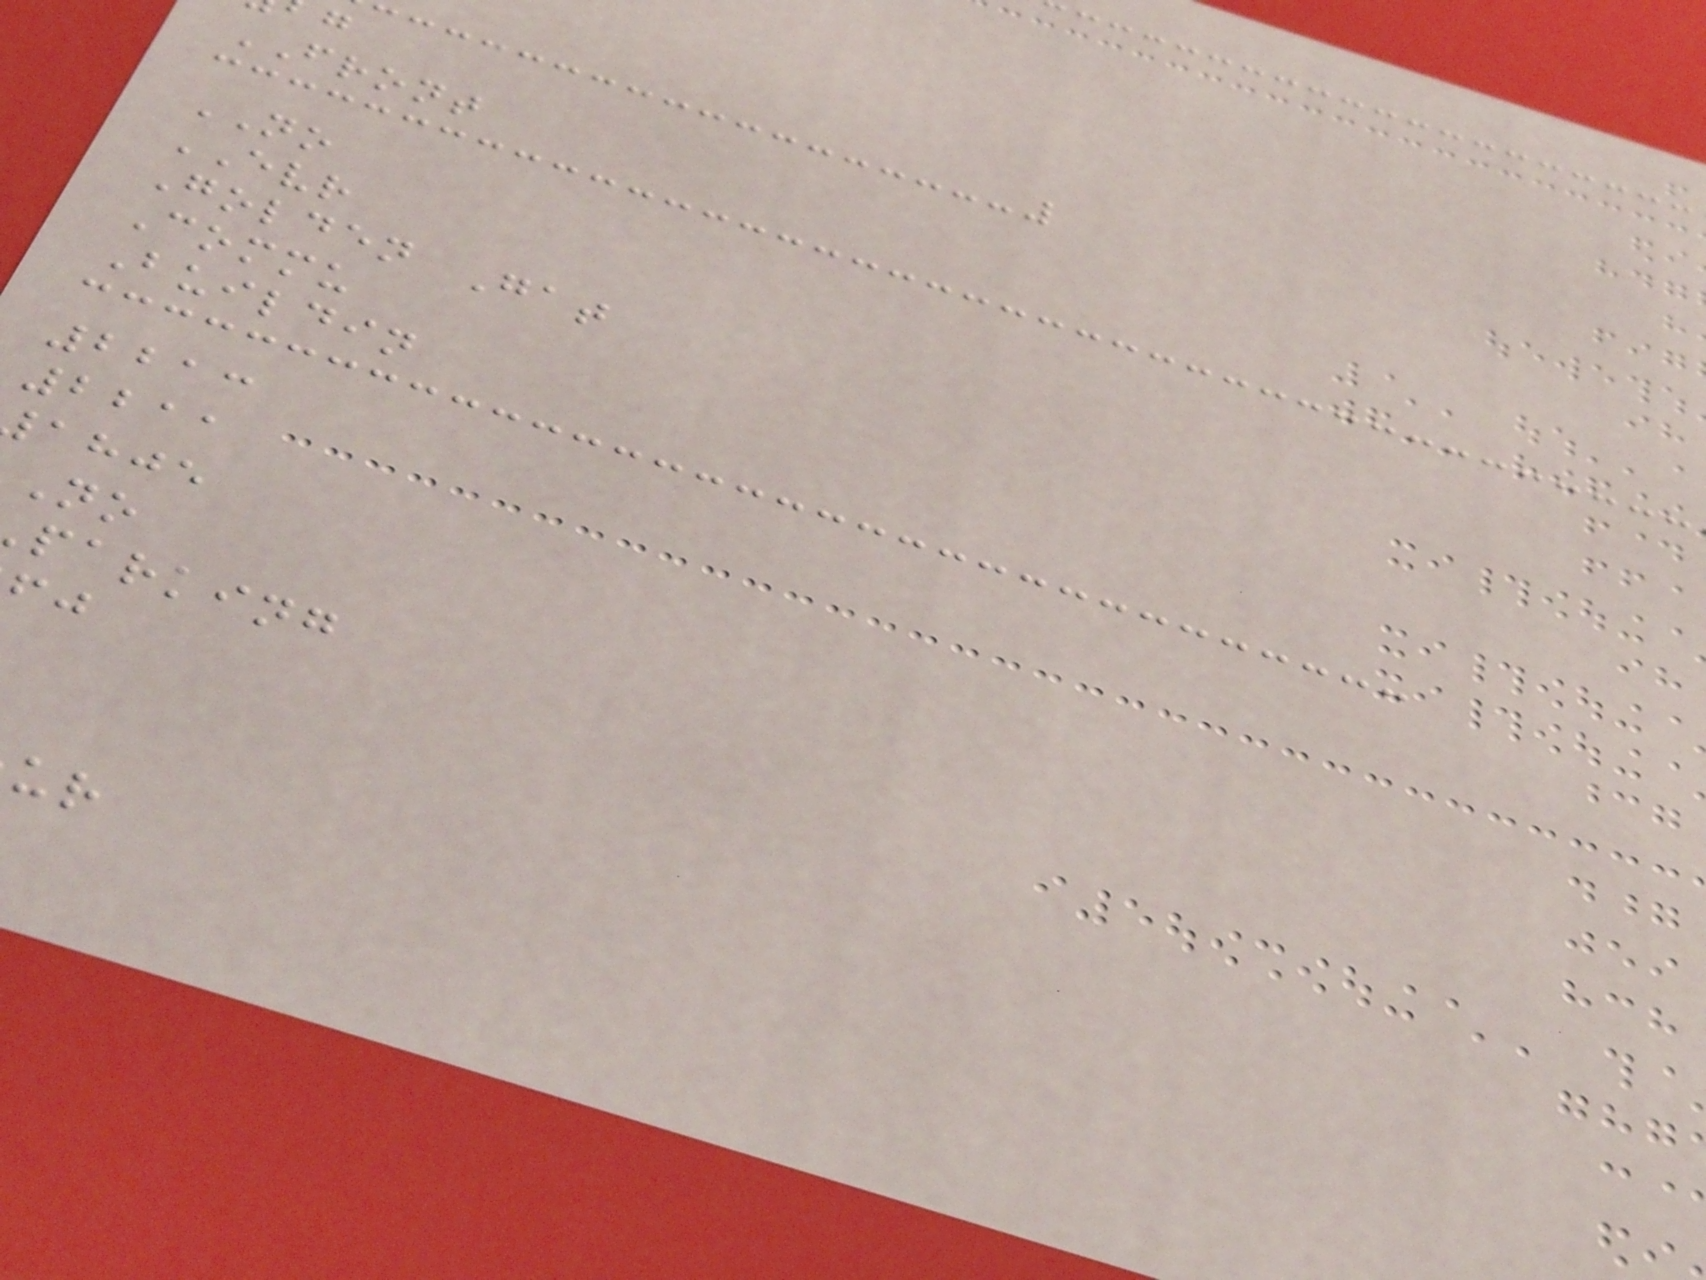FRONT
NO
EVR
Golden Gat
Commu
Buildin
2213
2211
ahje
parking
